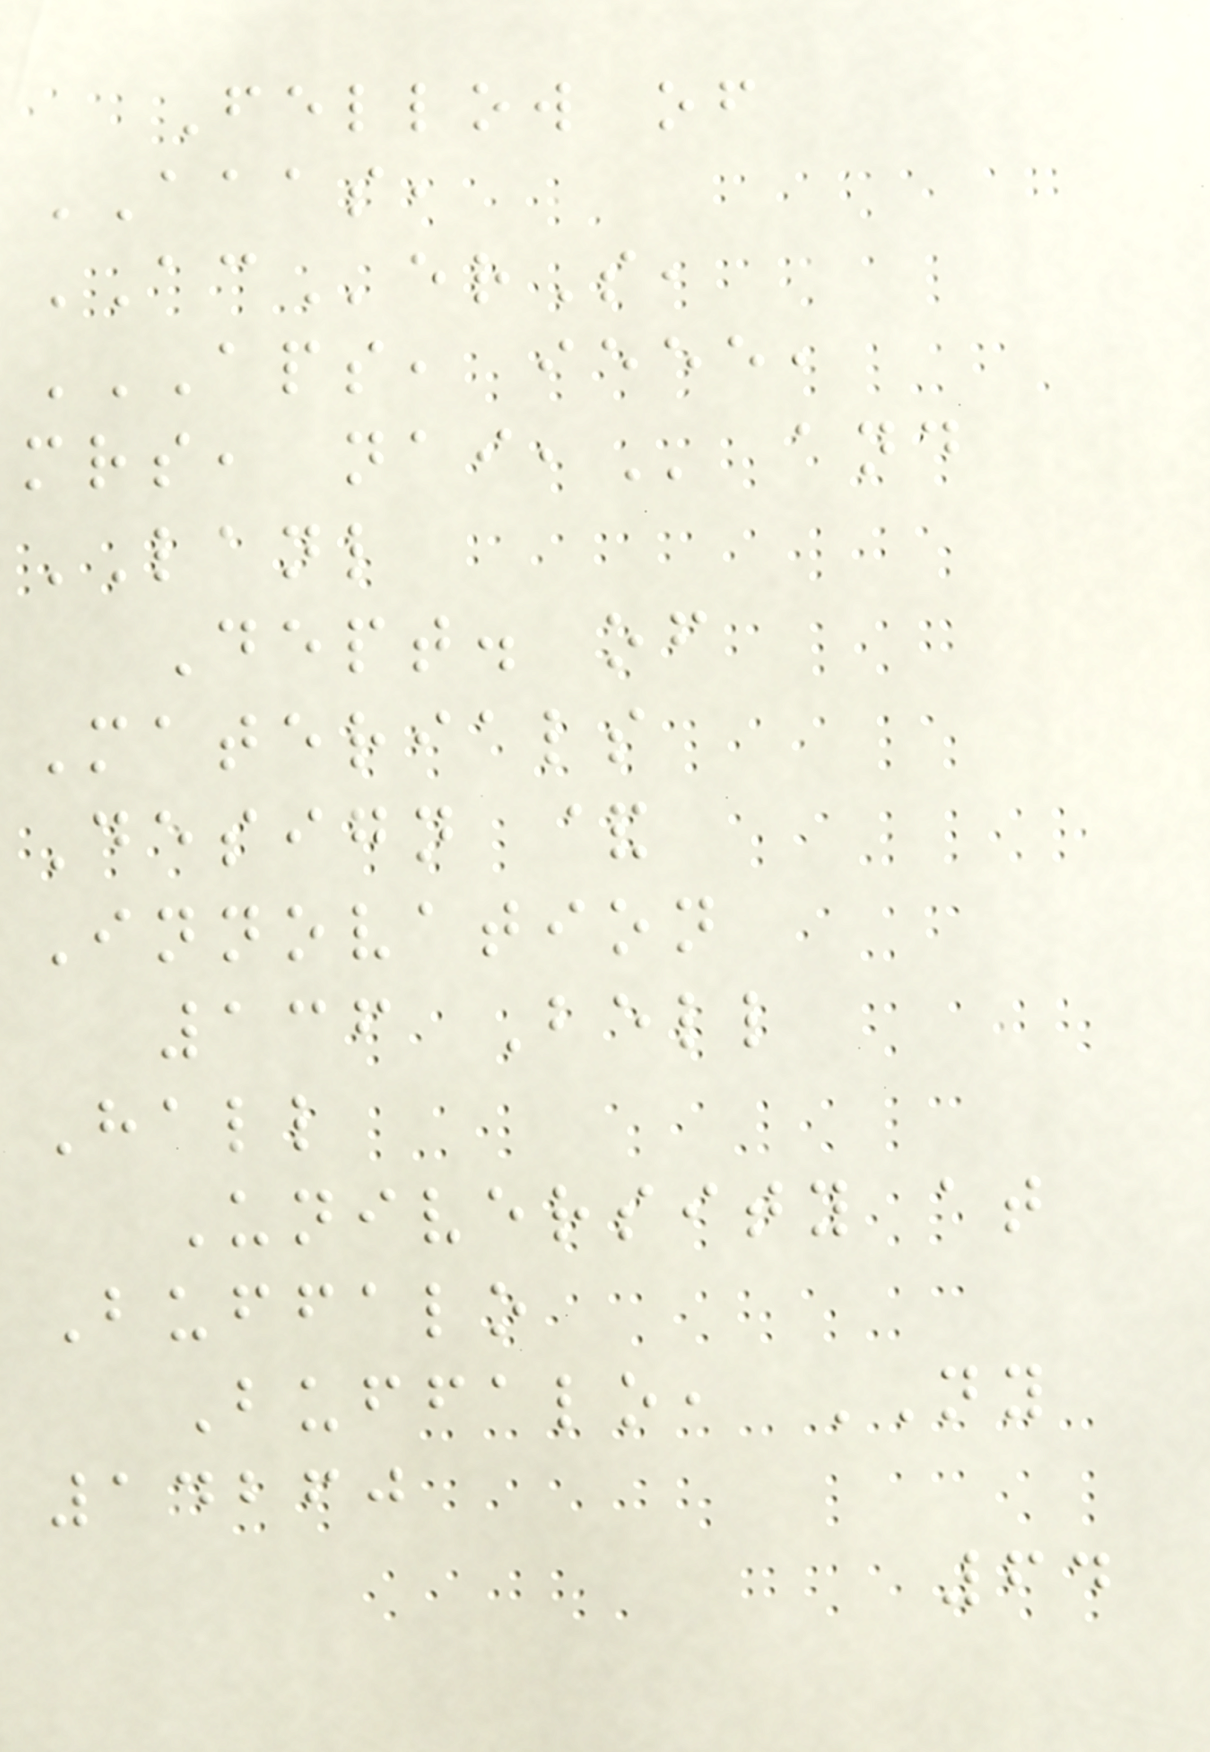Fellow of
AAAS,
ACerS,
APS, IEEE,
MRS, NAI, and
LANL
Dept. of
Materials
Design &
Innovation
136 Bell
Hall
University at
Buffalo
Buffalo, NY
14260
64
